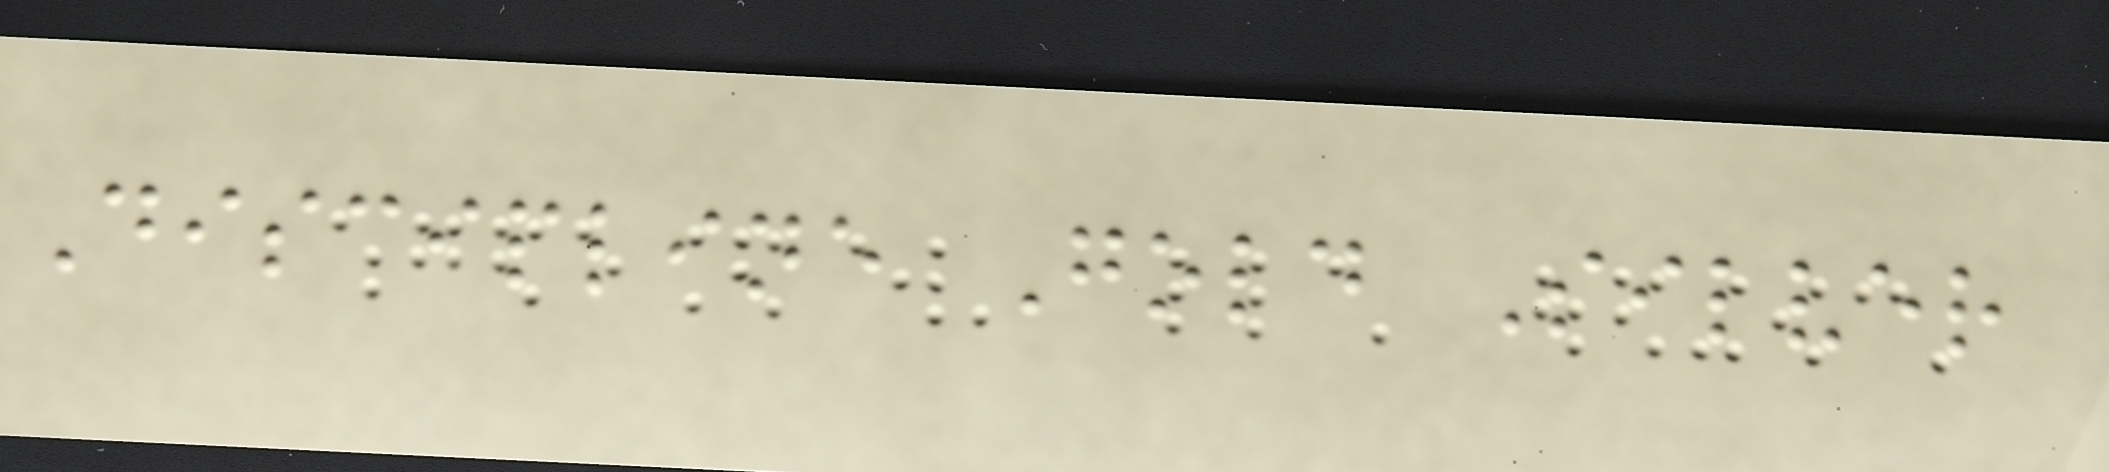Discipline Gold Silver
